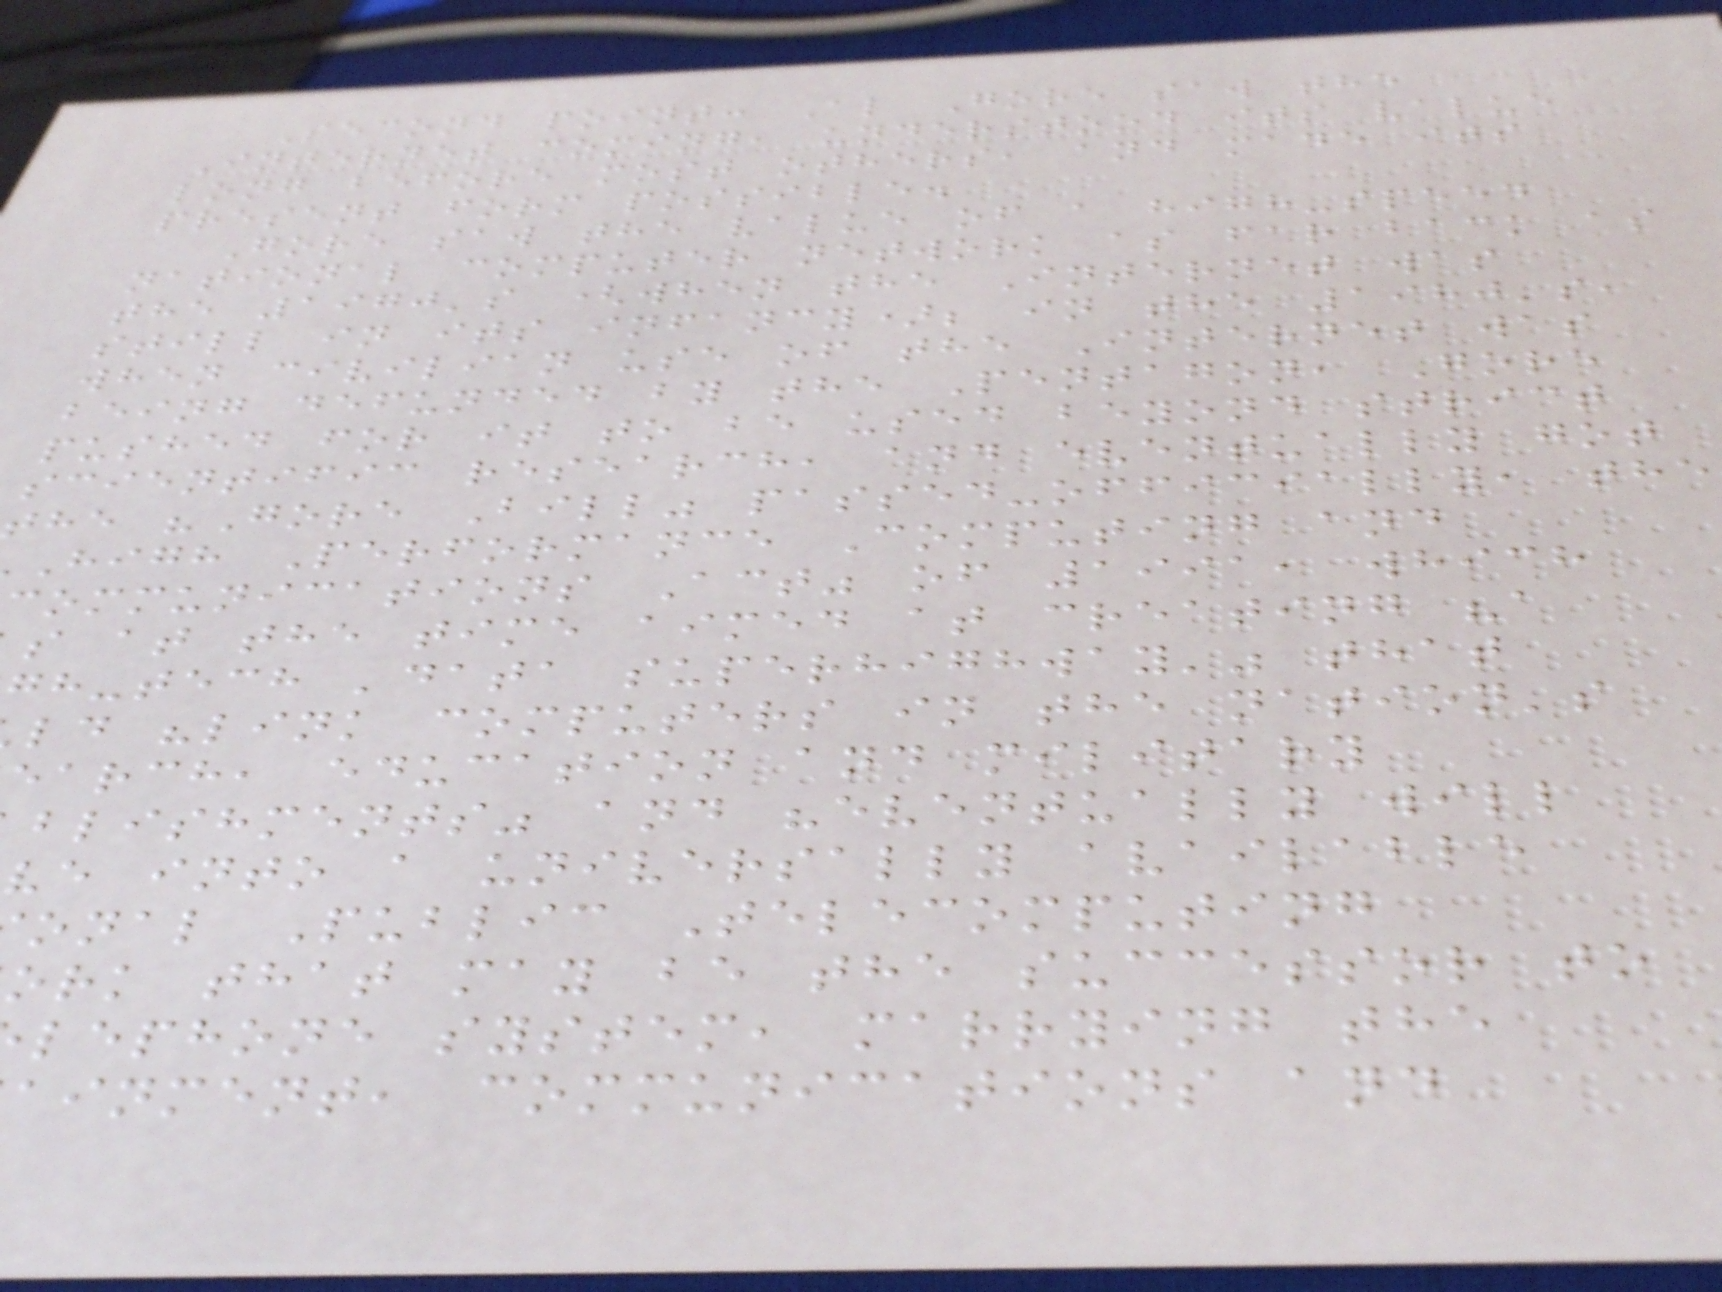Second point: Al Gore saw the
Internet coming, understood its value
long before most others, and made its
present form possible.
Gore saw the value of a high-speed
national computer network as far back as
the 1970's (when the Internet was
still in its infancy); in the 1980's,
when civilian use of the Internet was
being defunded by the Pentagon, Gore
pushed for it to be used beyond strict
scientific research, and eventually got
the "Gore Bill" passed-officially, the
High Performance Computing and
communications Act" of 1991, which
s at the time aimed at creating "a
gh-tech 'data superhighway'" that
ld "link computers in the nation's
earch, education and military
blishments" and "eventually will
ve into a universally available
onal Public Telecomputing
ork that may be the successor to
lephone system, marrying the
ainment, communications and
